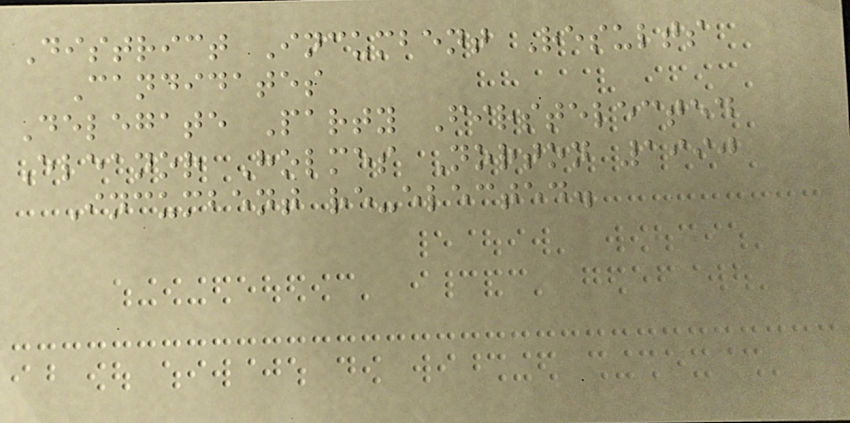District Incumbent Results
Candidates
Delegate Party Firstelected
Eleanor Holmes Norton 1990
Incumbent re-elected.
